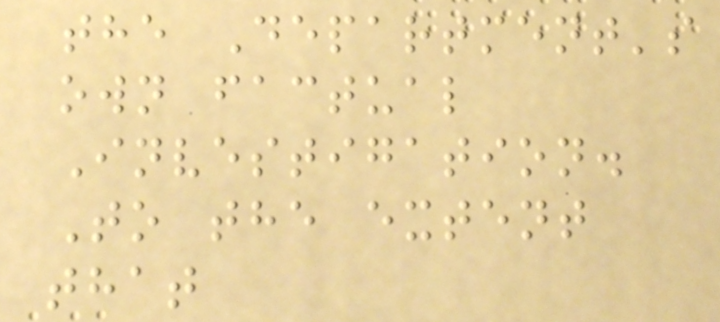the Department's
own factual
Investigation.
To the extent
that
